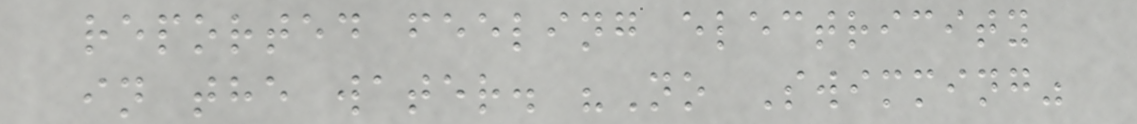reported feeling electricity
in the water. "No Swimming"
